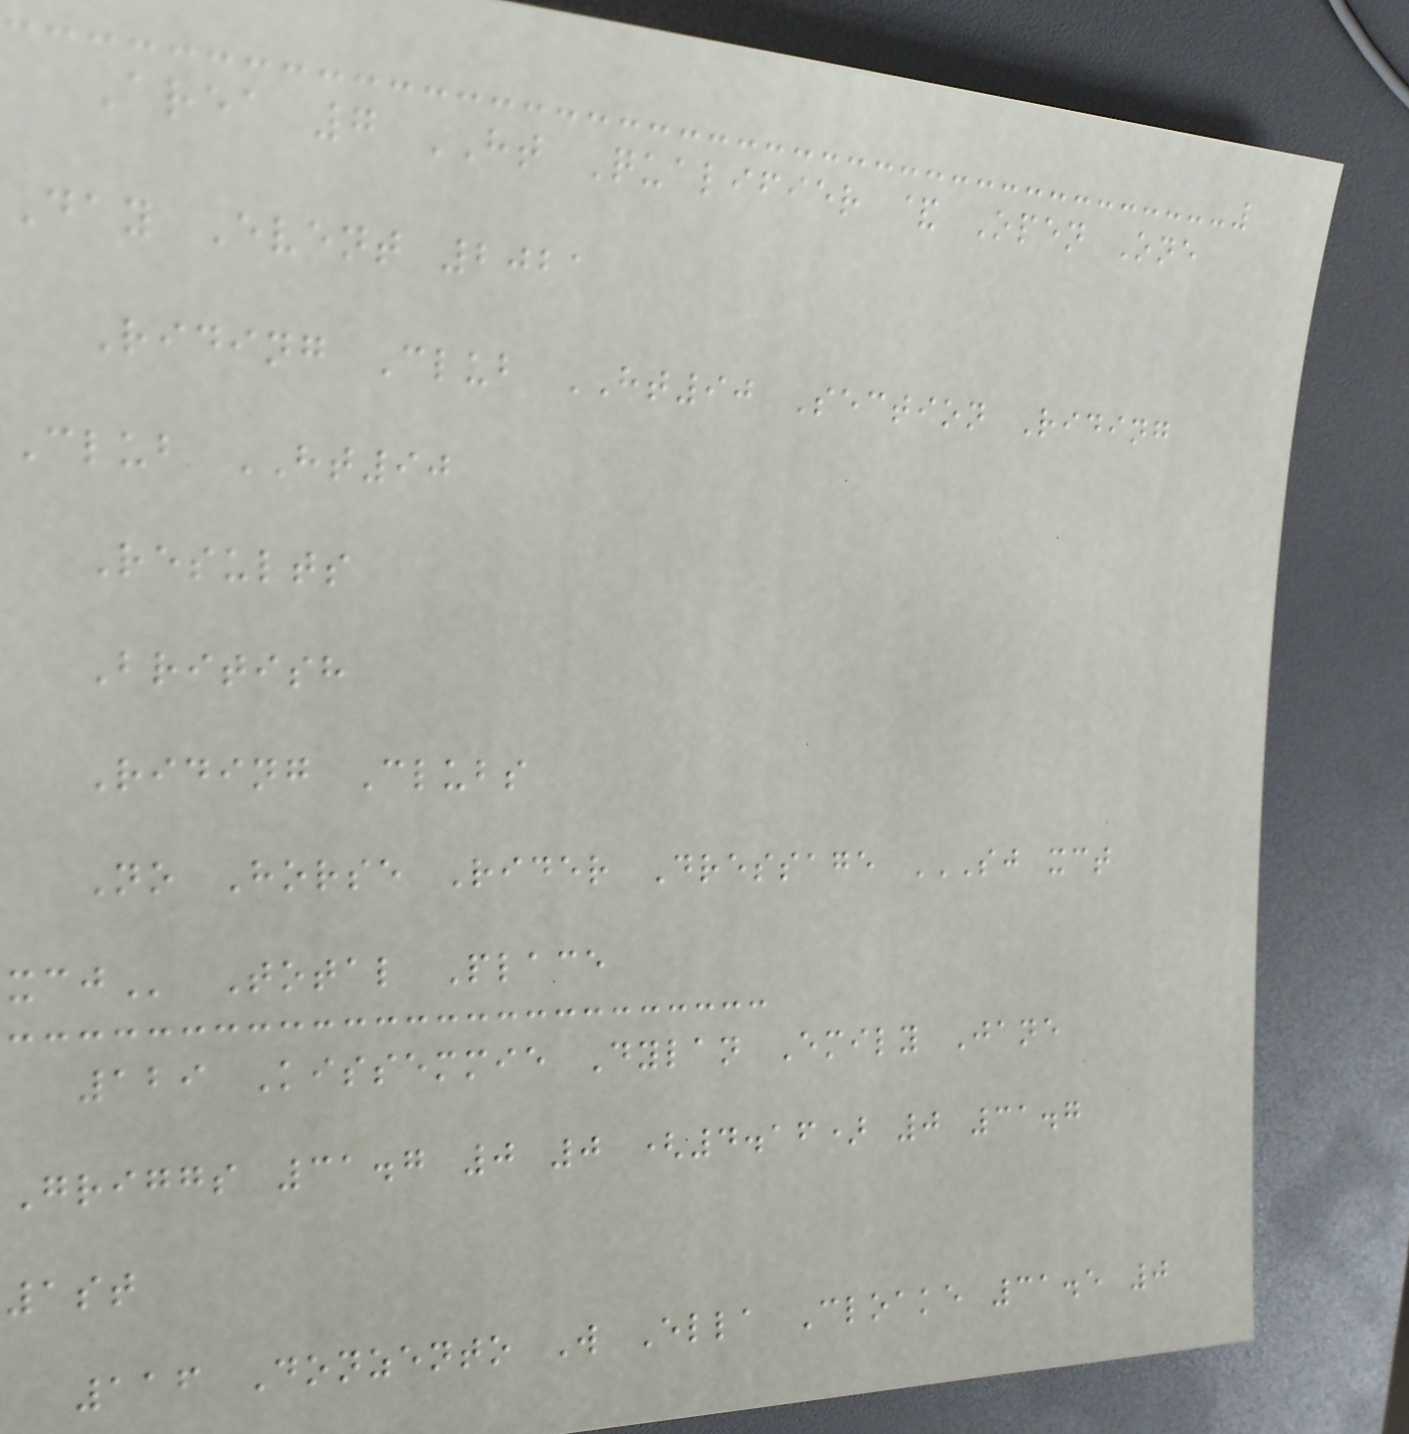Area 7 HT Qualifier & Open One
Day Event 2021
Riding Club HT90 Section Riding
Club HT90
Results
British
Riding Clubs
No Horse Rider Dressage SJ XCT
XCJ Total Place
129 Kissemmie Dylan Emily Jane
Griggs 31.7 0 0 (4.16) 0 31.7
1st
116 Donzento W Ella Cloake 31.5 0
